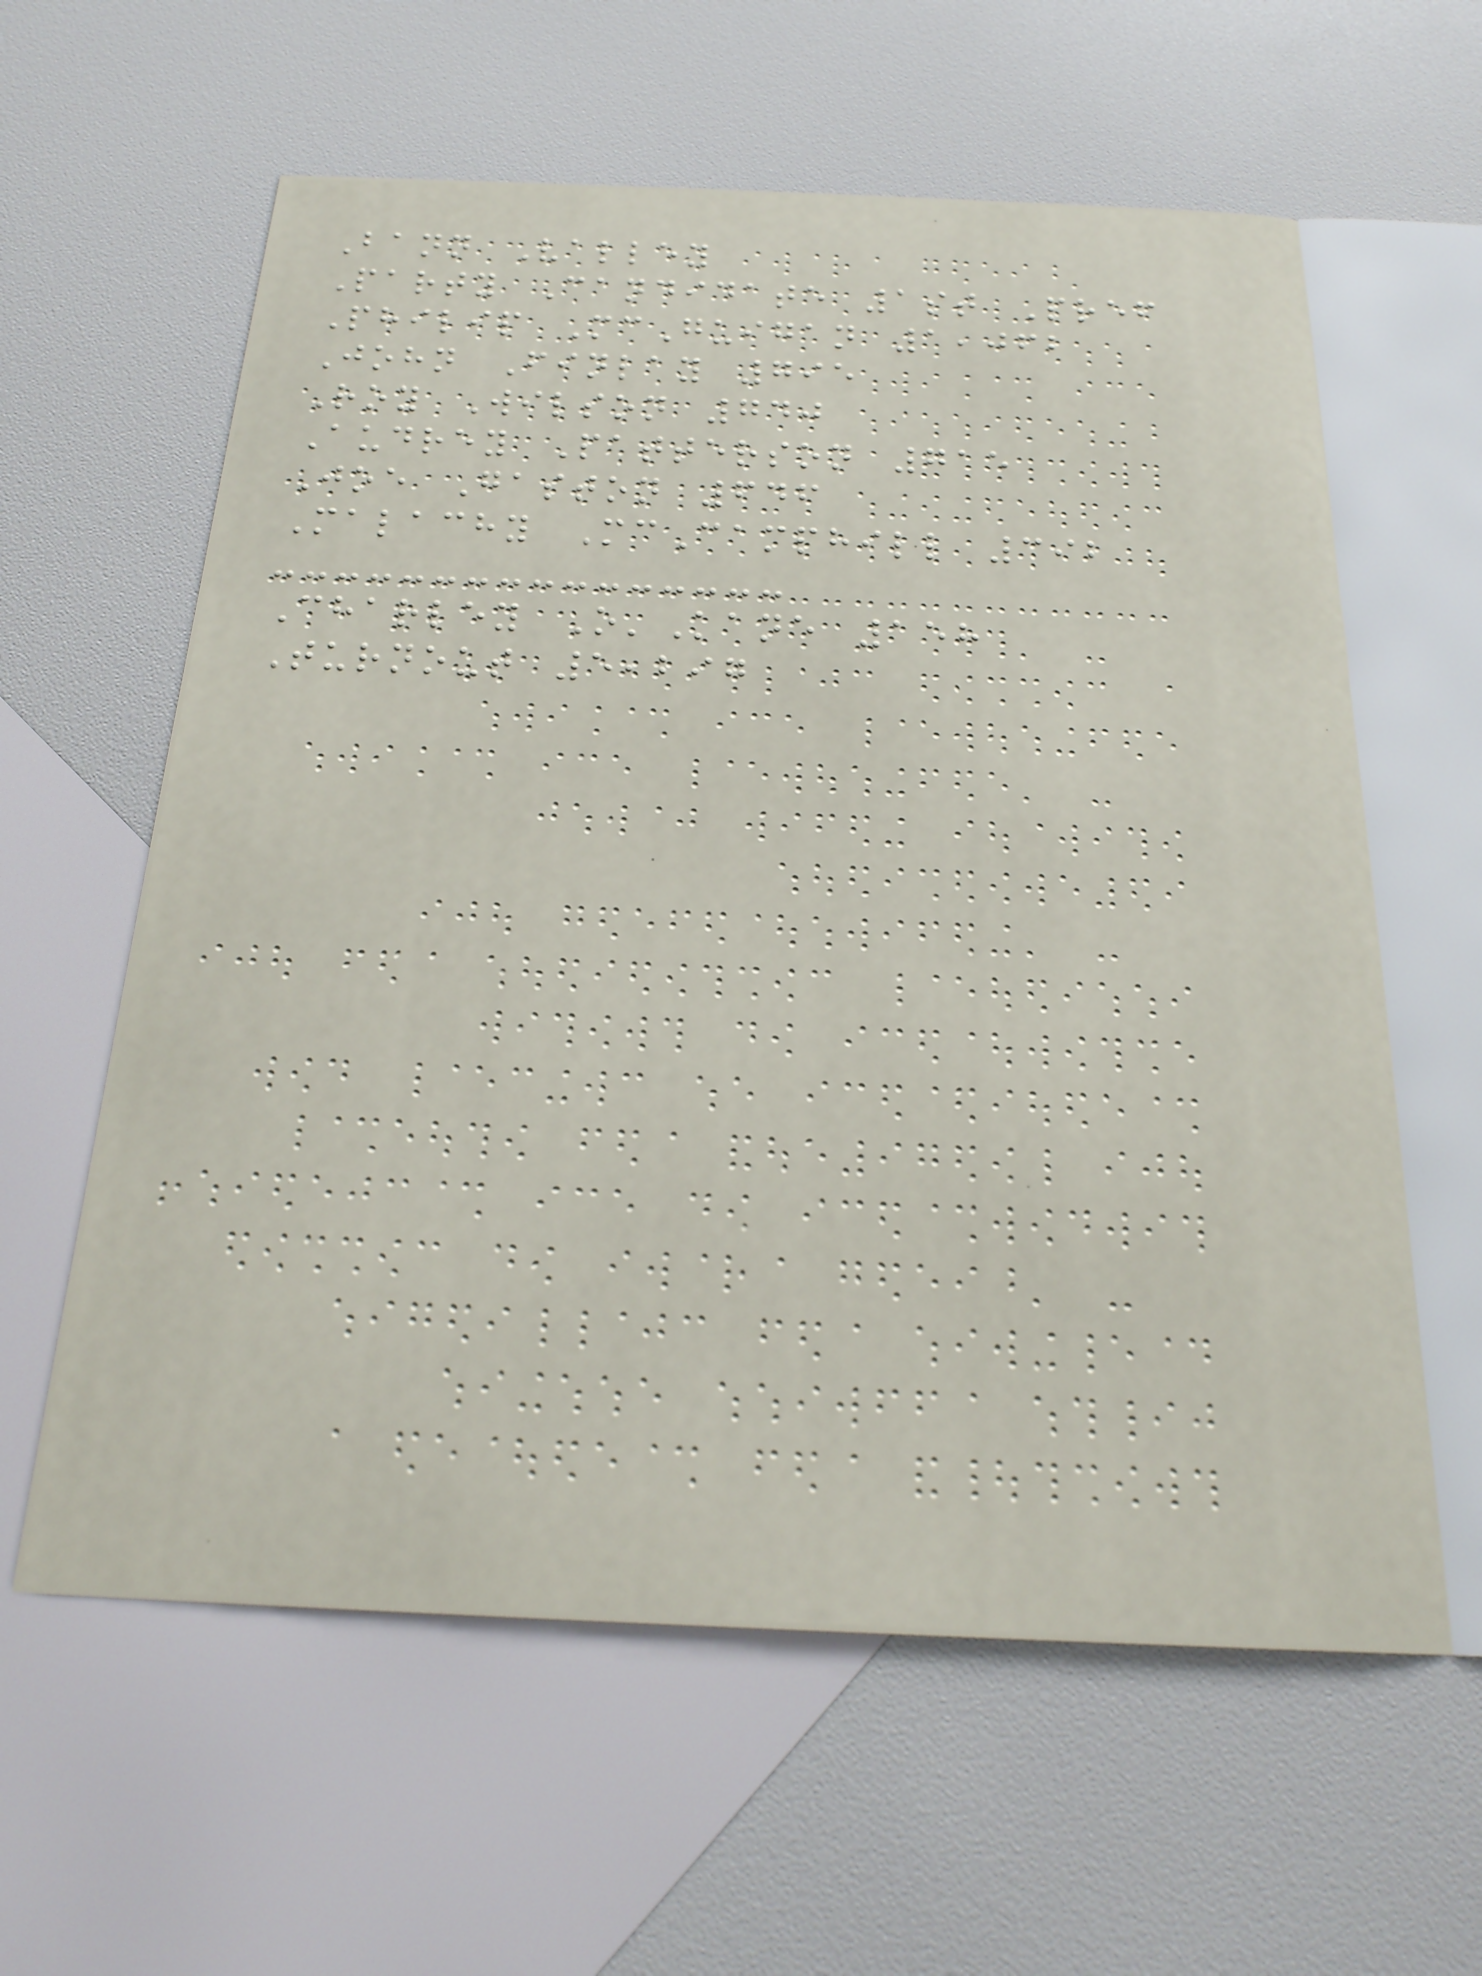Bann Valley
Party Candidate 1st Pref
Philip McGuigan 1,062
John Finlay 795
Roy Wilson 740
Audrey Patterson 715
Joe Gaston 646
Malachy McCamphill 392
Charley O'Kane 158
Turnout 5,297
